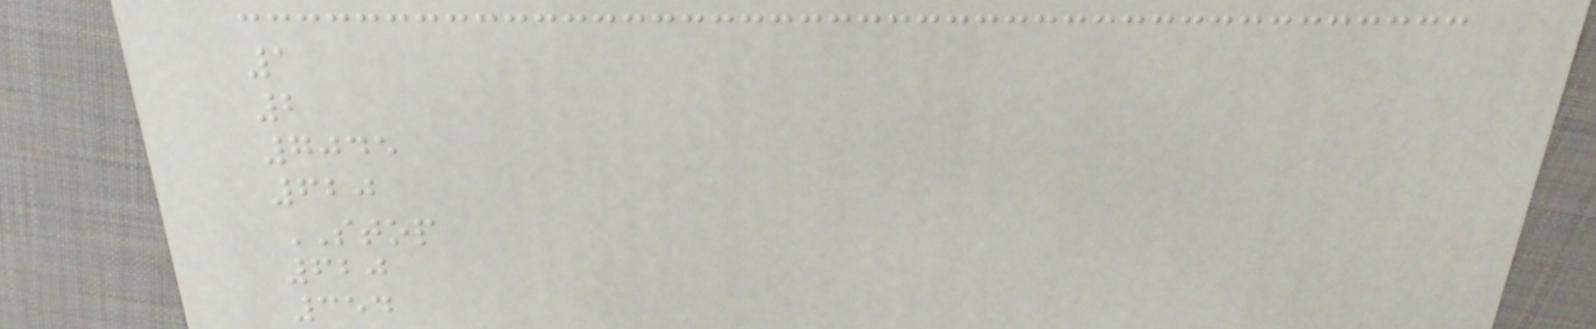1
2
7045
620
STOP
620
354
